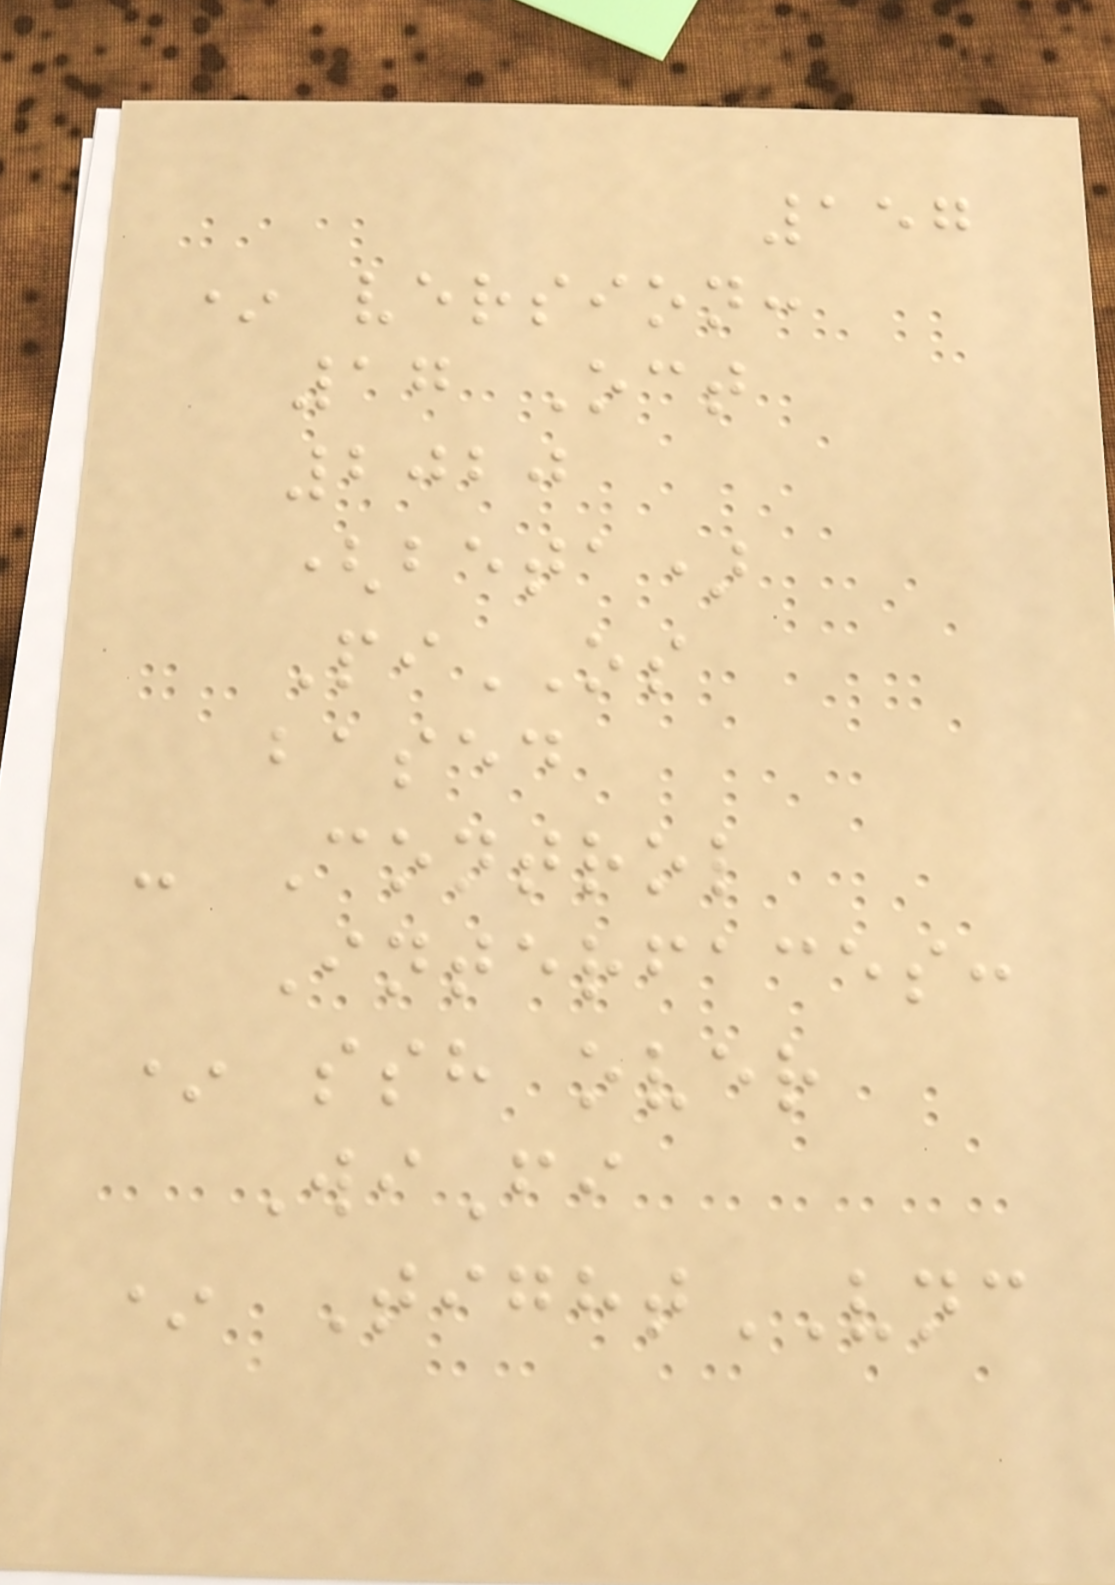157
* version:
17 Oct
2020
(beta)
PiOS
based
- Control
Interfaces:
* ssh over
WiFi
* TightVNC
